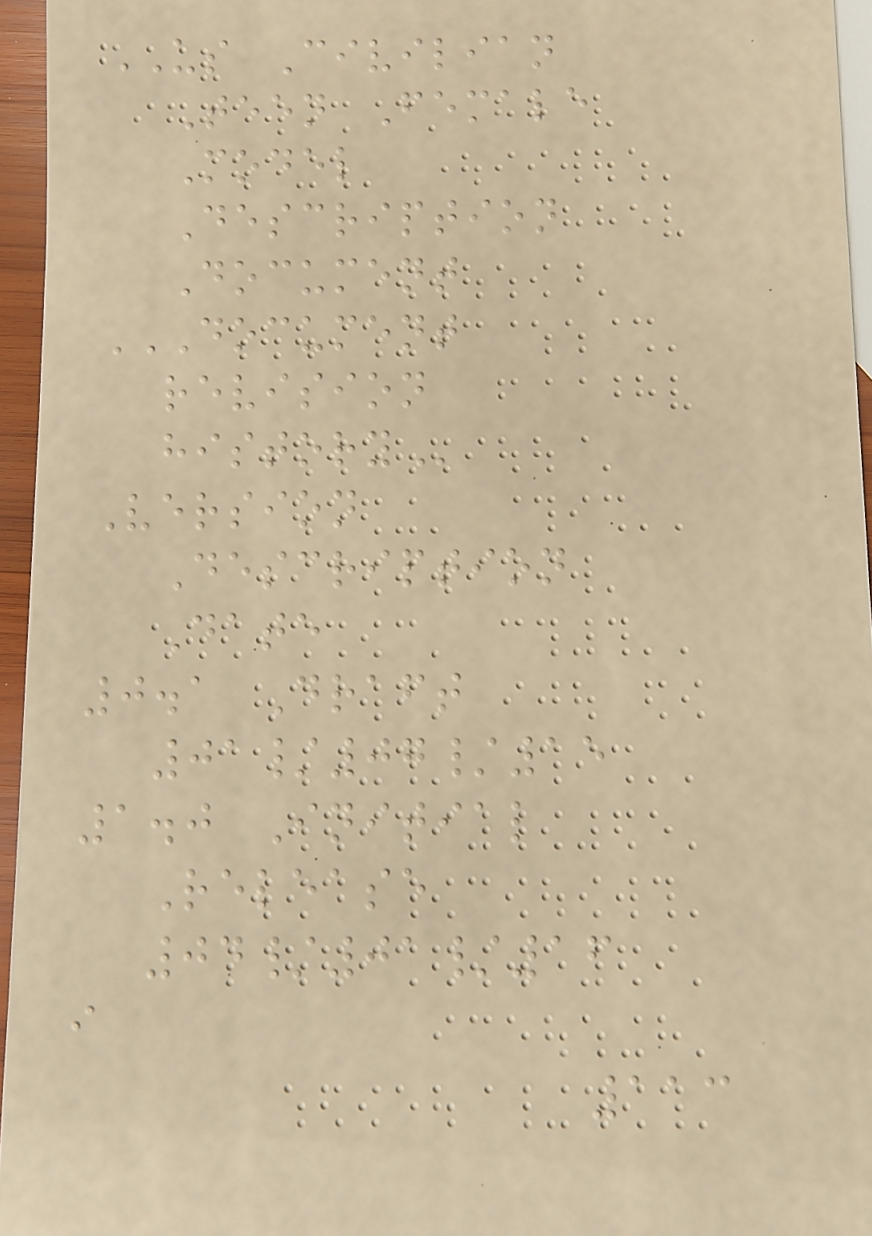US Civilian
Teen Female
Model
Description
Document
DOCUMENT
REVISION
HISTORY
Version
Description
Date
0.1 Draft
01/07/15
1.0 Initial
Release
04/01/16
i
113
